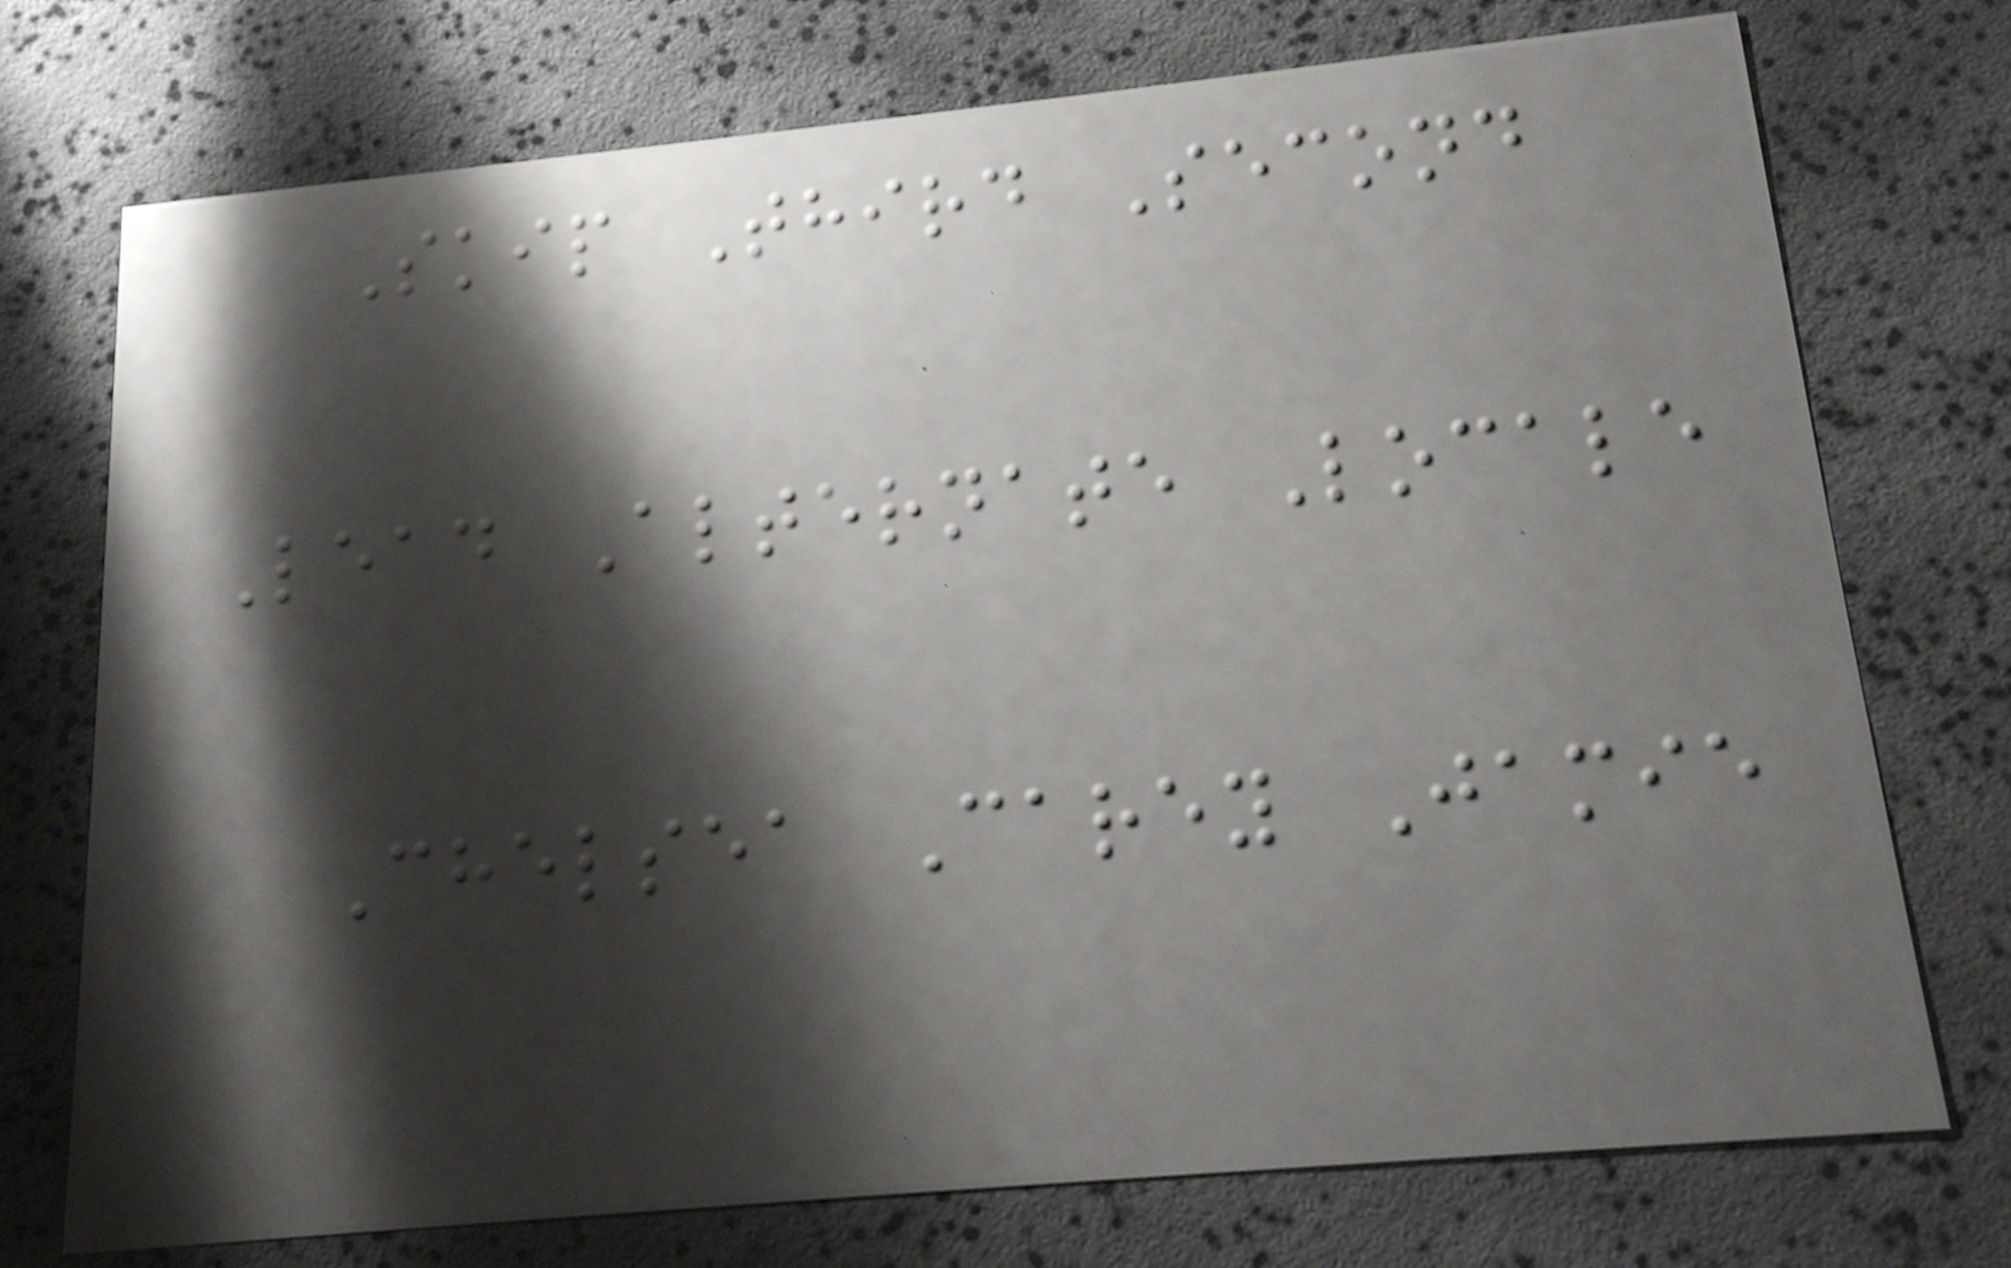Skip Third Second
Lead Alternate Locale
Chelsea Carey Jamie
